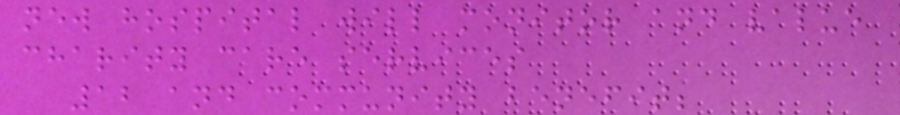new hospital will monitor and value
charity care services
12 and community benefit;
